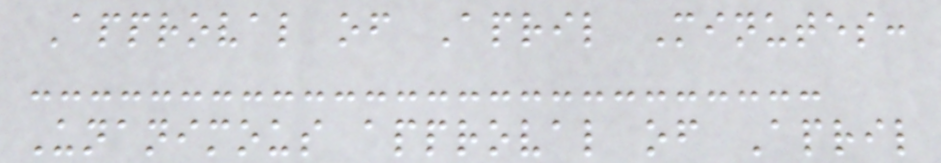Approval of April Minutes:
Unanimous approval of April
